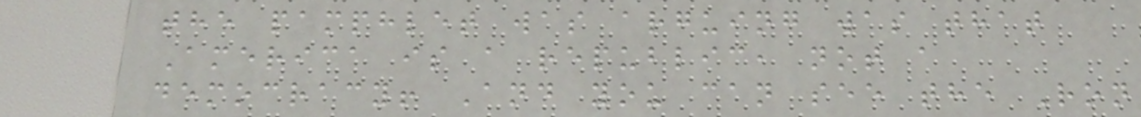the pamphlet was arguing was that
America is a republic, not a
democracy! And you can see the Ron
